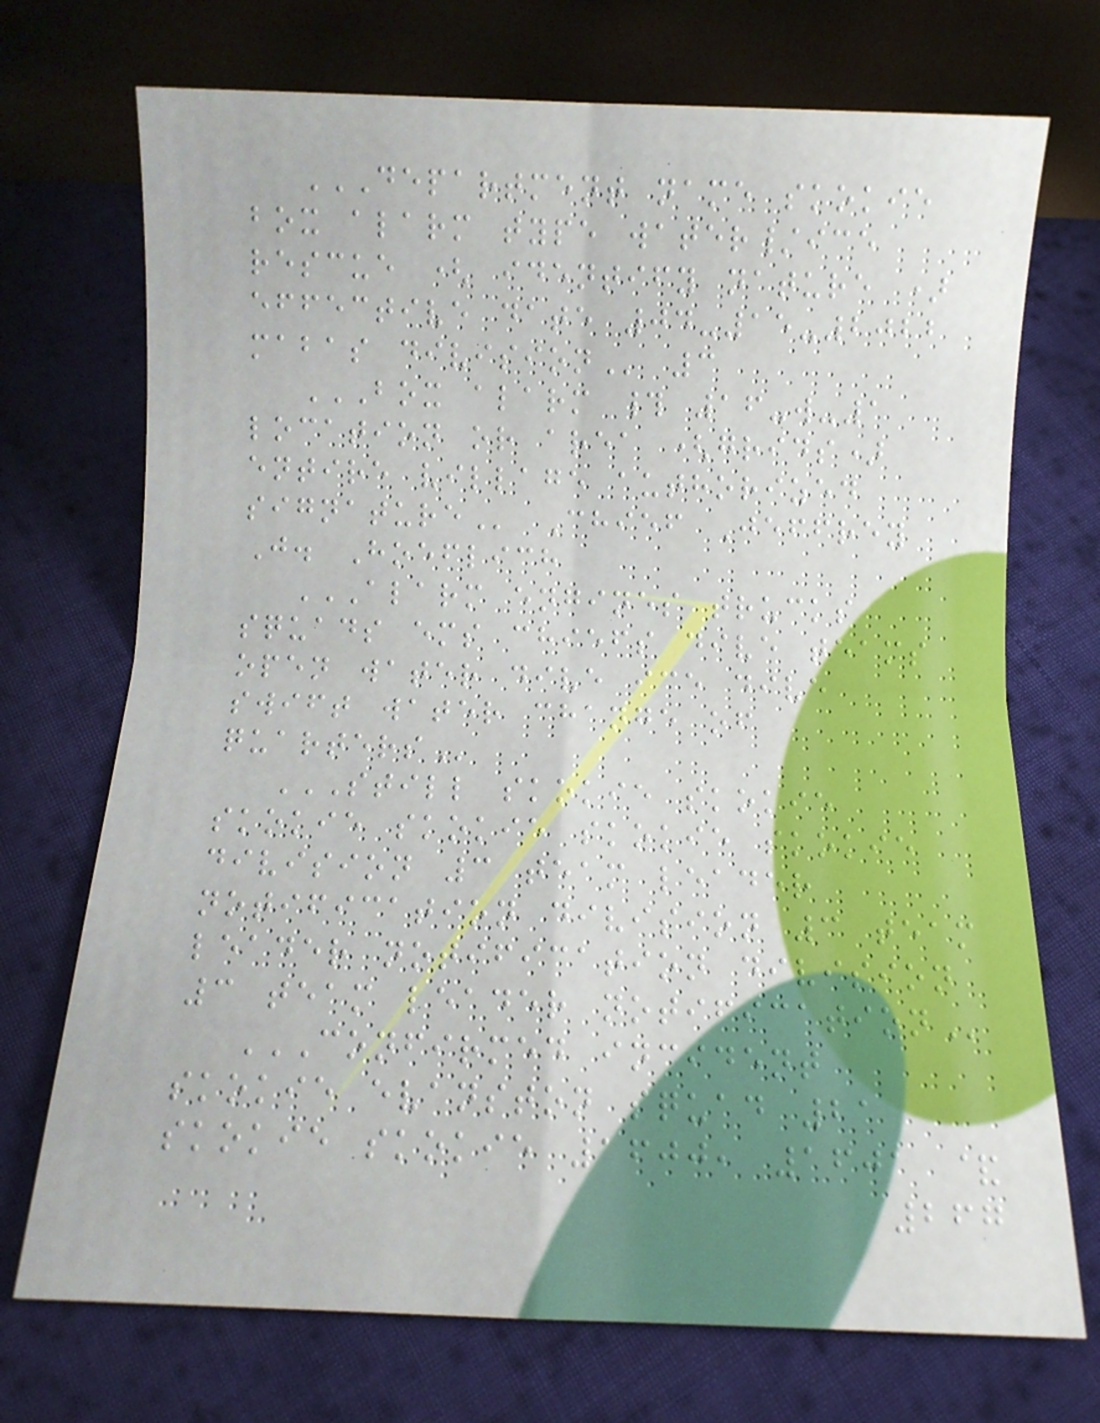DEPARTMENT NAME SKOKIE
BOX ALARM TYPE WATER/ICE
RESCUE ( IDENTIFY NATURE )
EFFECTIVE DATE 04-15-2022
MABAS DIVISION 3
BOX ALARM # 16-W-1
LOCATION OR AREA (GRIDS)
ENTIRE VILLAGE AUTHORIZED
SIGNATURE Chief Jeffrey
J. Hoeflich
ALARM ENGINES TRUCKS
SQUADS EMS CHIEFS DIVE TEAMS
OPEN WATER DIVE ICE DIVE
SWIFT WATER CHANGE OF
QUARTERS
STILL SKOKIE SKOKIE
SKOKIE SKOKIE SKOKIE SKOKIE
DIVISION 3 TEAM LEADER
NOTIFICATION DIVISION 3 TEAM
LEADER NOTIFICATION DIVISION
3 TEAM LEADER NOTIFICATION
CONFIRMED INCIDENT
SKOKIE EVANSTON SQUAD 21
SKOKIE SKOKIE 1600, 1601 &
267
